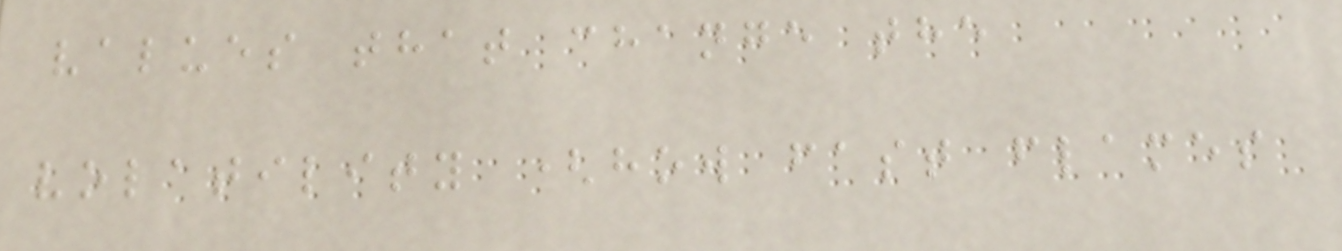values that change the
volatility (how fast flames
